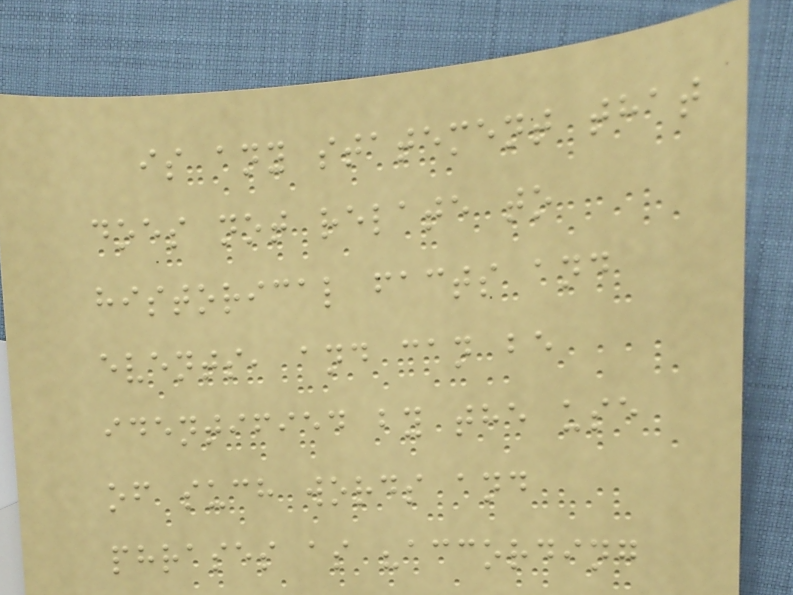is any statement that
does not relate to
historical facts and
events, and can be
identified by the use
of such words and
phrases as "according
